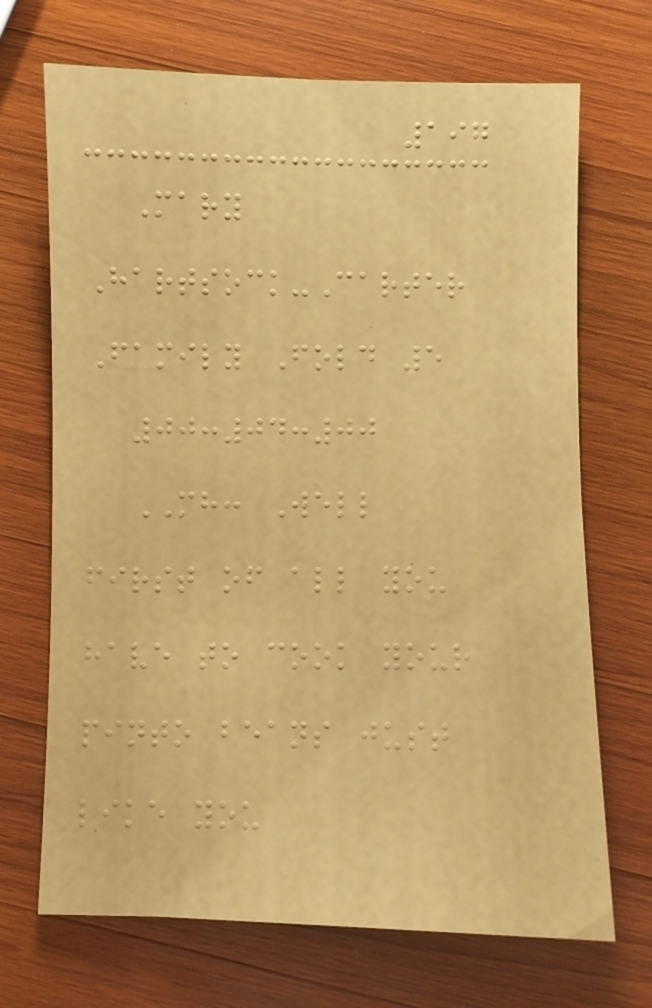197
Mary
Hartsock-Carter
Family Fold 5
00:04:00
MH: Well
first of all you
have to cook your
pinto beans just
like you
